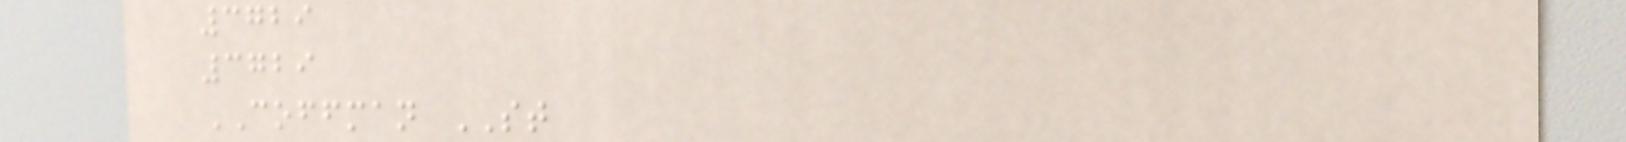3729
3729
COFFMAN ST
